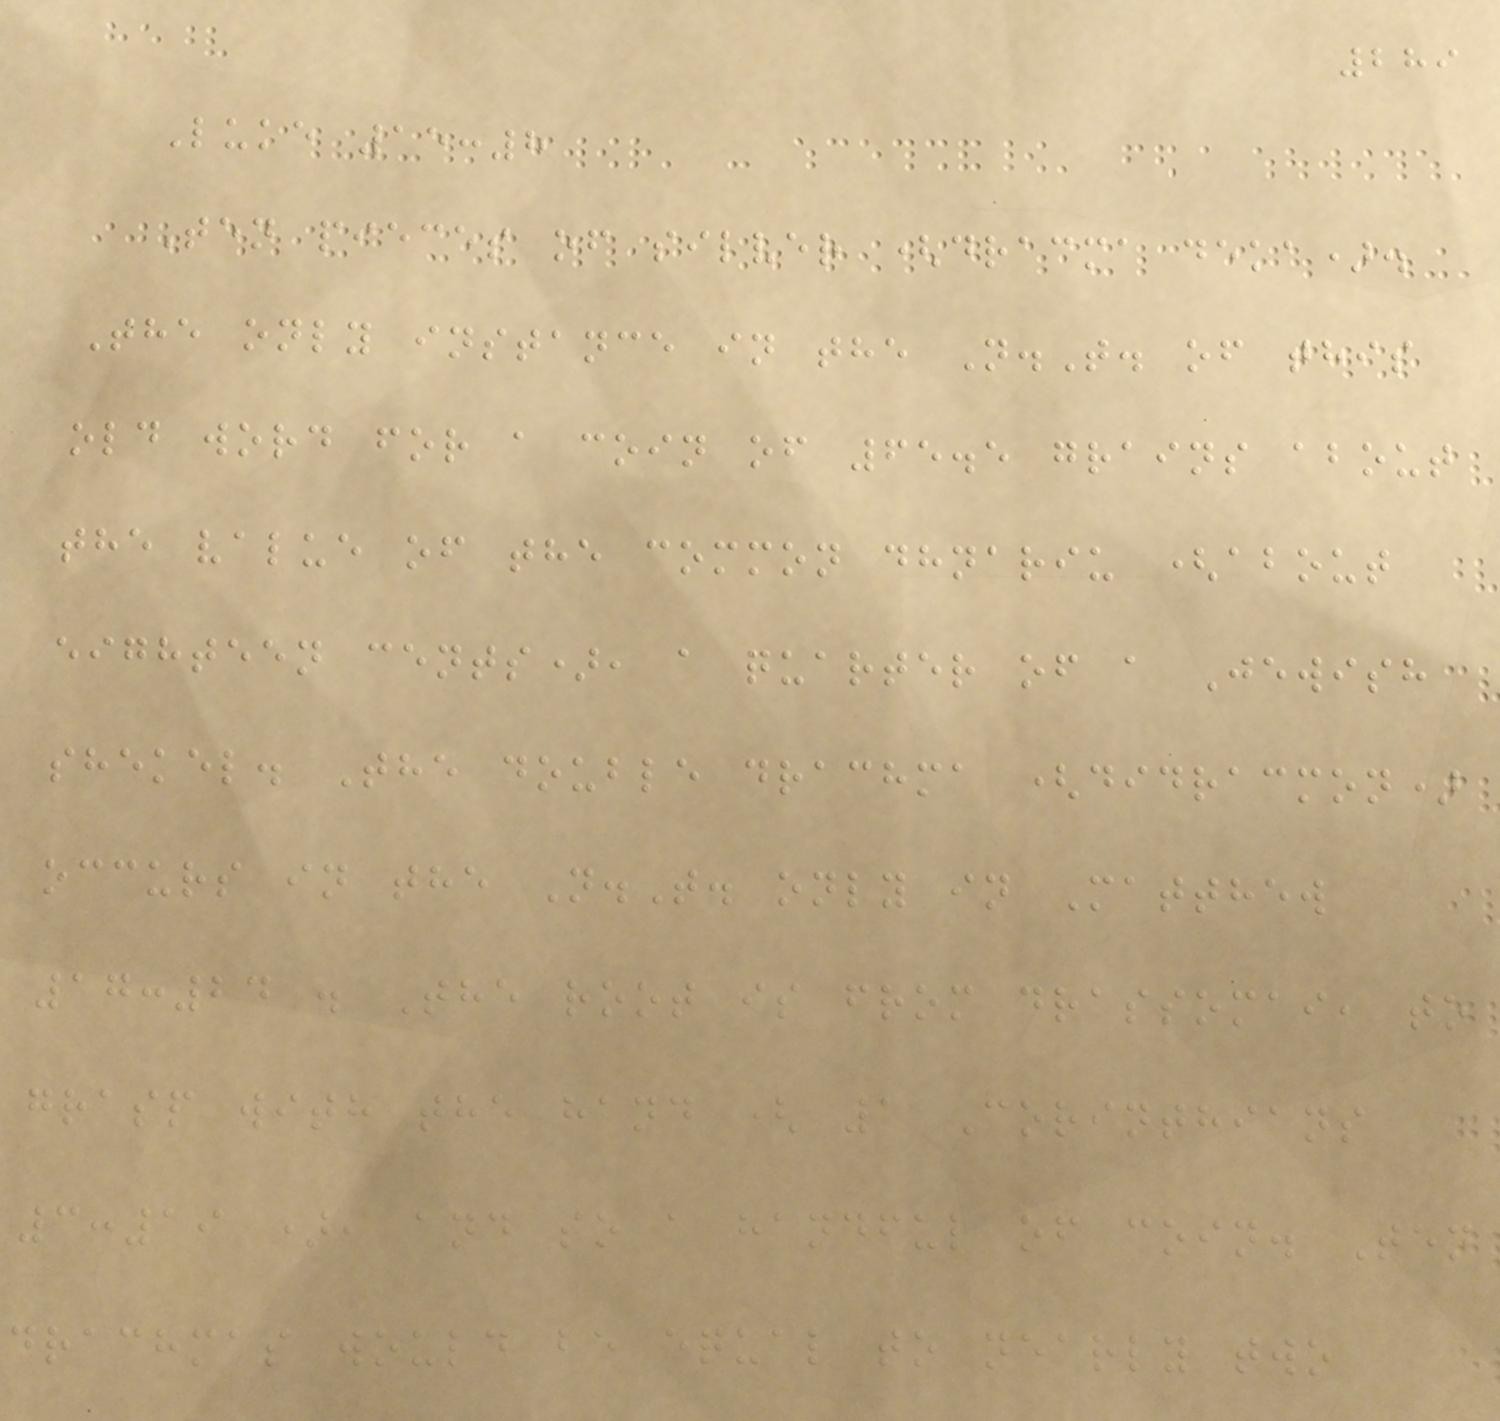289
Luke 15:8
Ten pieces of silver (dracma deka).
The only instance in the N.T. of this
old word for a coin of 65.5 grains about
the value of the common dhnariu (about
eighteen cents), a quarter of a Jewish
shekel. The double drachma (didracmon)
occurs in the N.T. only in Matthew
17:24 . The root is from drassomai, to
grasp with the hand ( 1 Corinthians
3:19 ), and so a handful of coin. Ten
drachmas would be equal to nearly two
